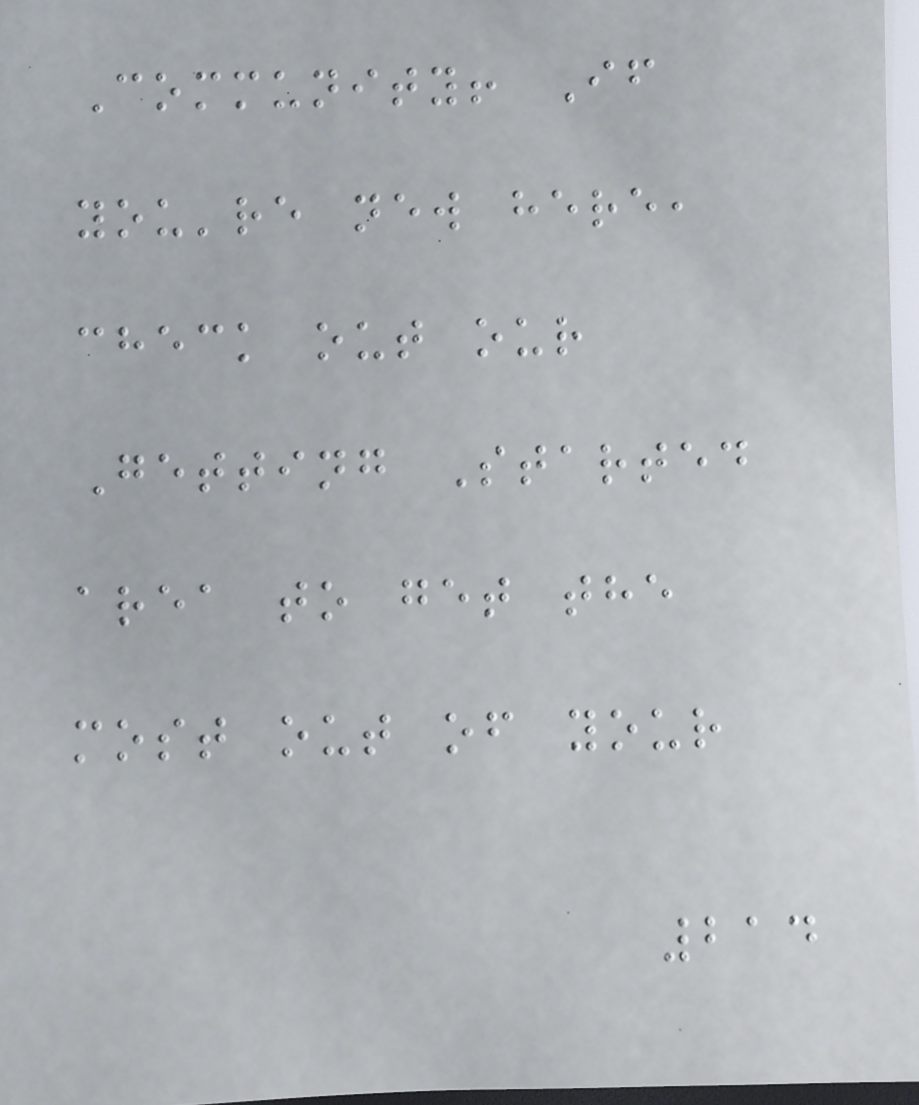Community! If
you're new here,
check out our
Getting Started
area to get the
most out of your
214
